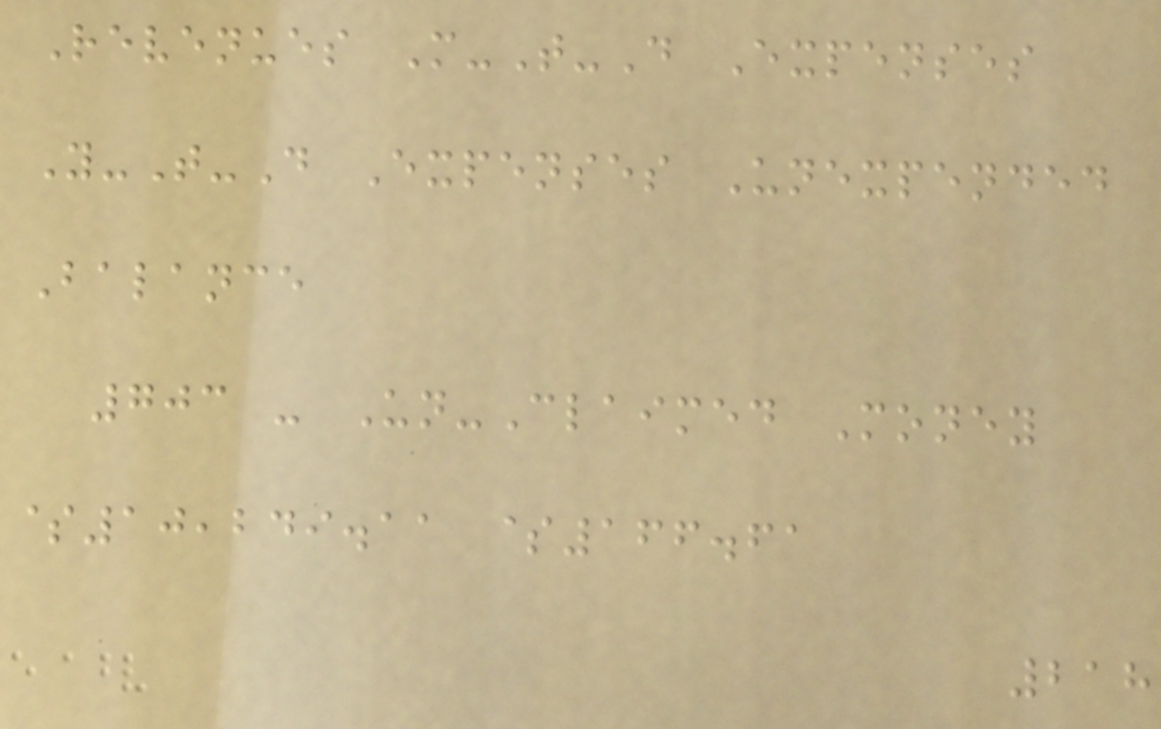Revenues M-T-D Expenses
Y-T-D Expenses Unexpended
Balance
703 - Un-Claimed Money
$10,249.11 $166.61
218
